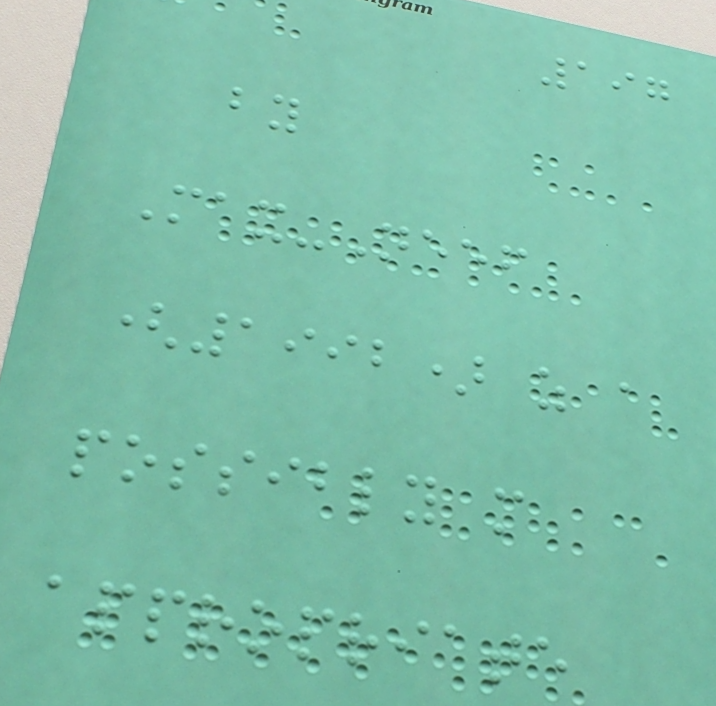197
by
Max-Neef
(1992) as a
possibly more
appropriate
